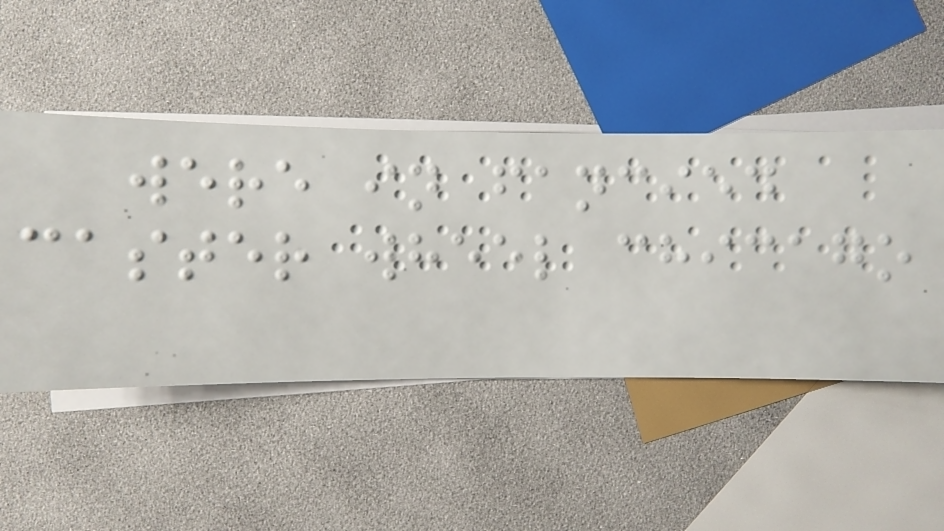were in fancied
caster wheel chicago
